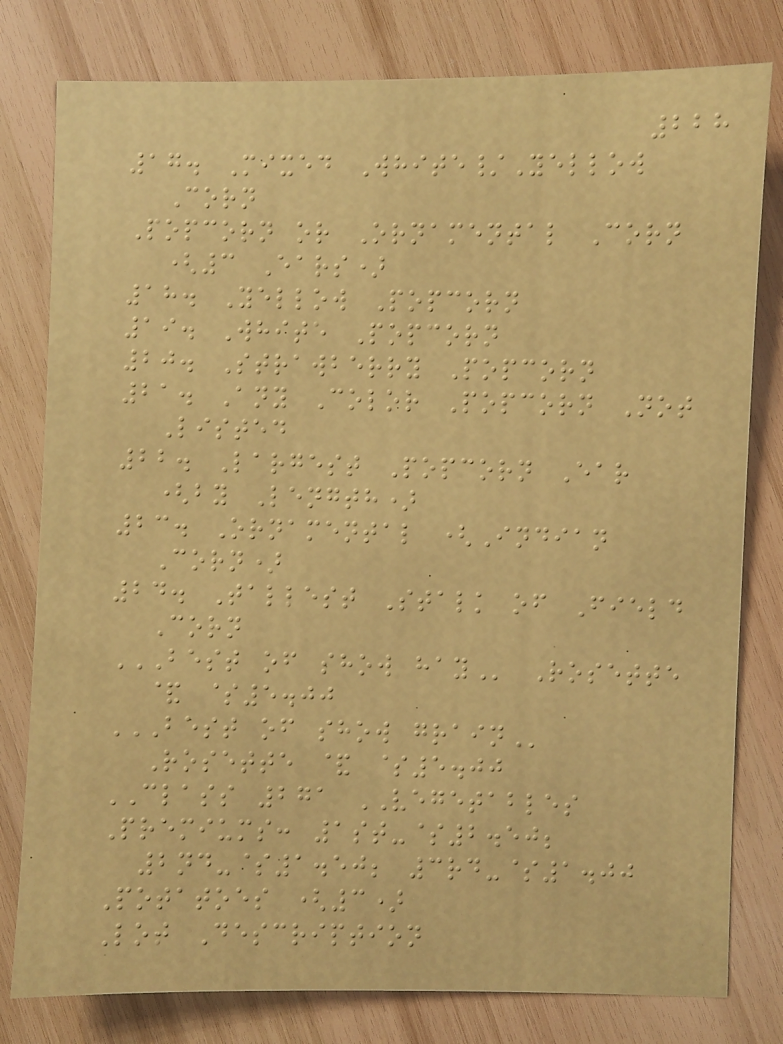228
17. Mixed White/Yellow
Corn
Popcorn or Ornamental Corn
(3 Ears)
18. Yellow Popcorn
19. White Popcorn
20. Strawberry Popcorn
21. Any Color Popcorn Not
Listed
22. Largest Popcorn Ear
(by Length)
23. Ornamental (Indian
Corn)
24. Tallest Stalk of Field
Corn
BEST OF SHOW HAY Rosette
& $5.00
BEST OF SHOW GRAIN
Rosette & $5.00
CLASS 271 VEGETABLES
Premiums: 1st-$2.50;
2nd-$1.50; 3rd-$1.00
Potatoes (3)
Lot Description
